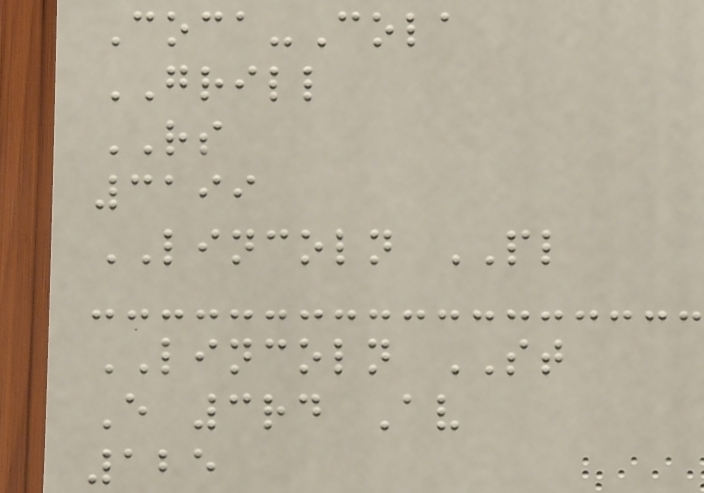Coca-Cola
GRILL
RS
3199
LINCOLN PL
LINCOLN ST
E 3rd Av
125
